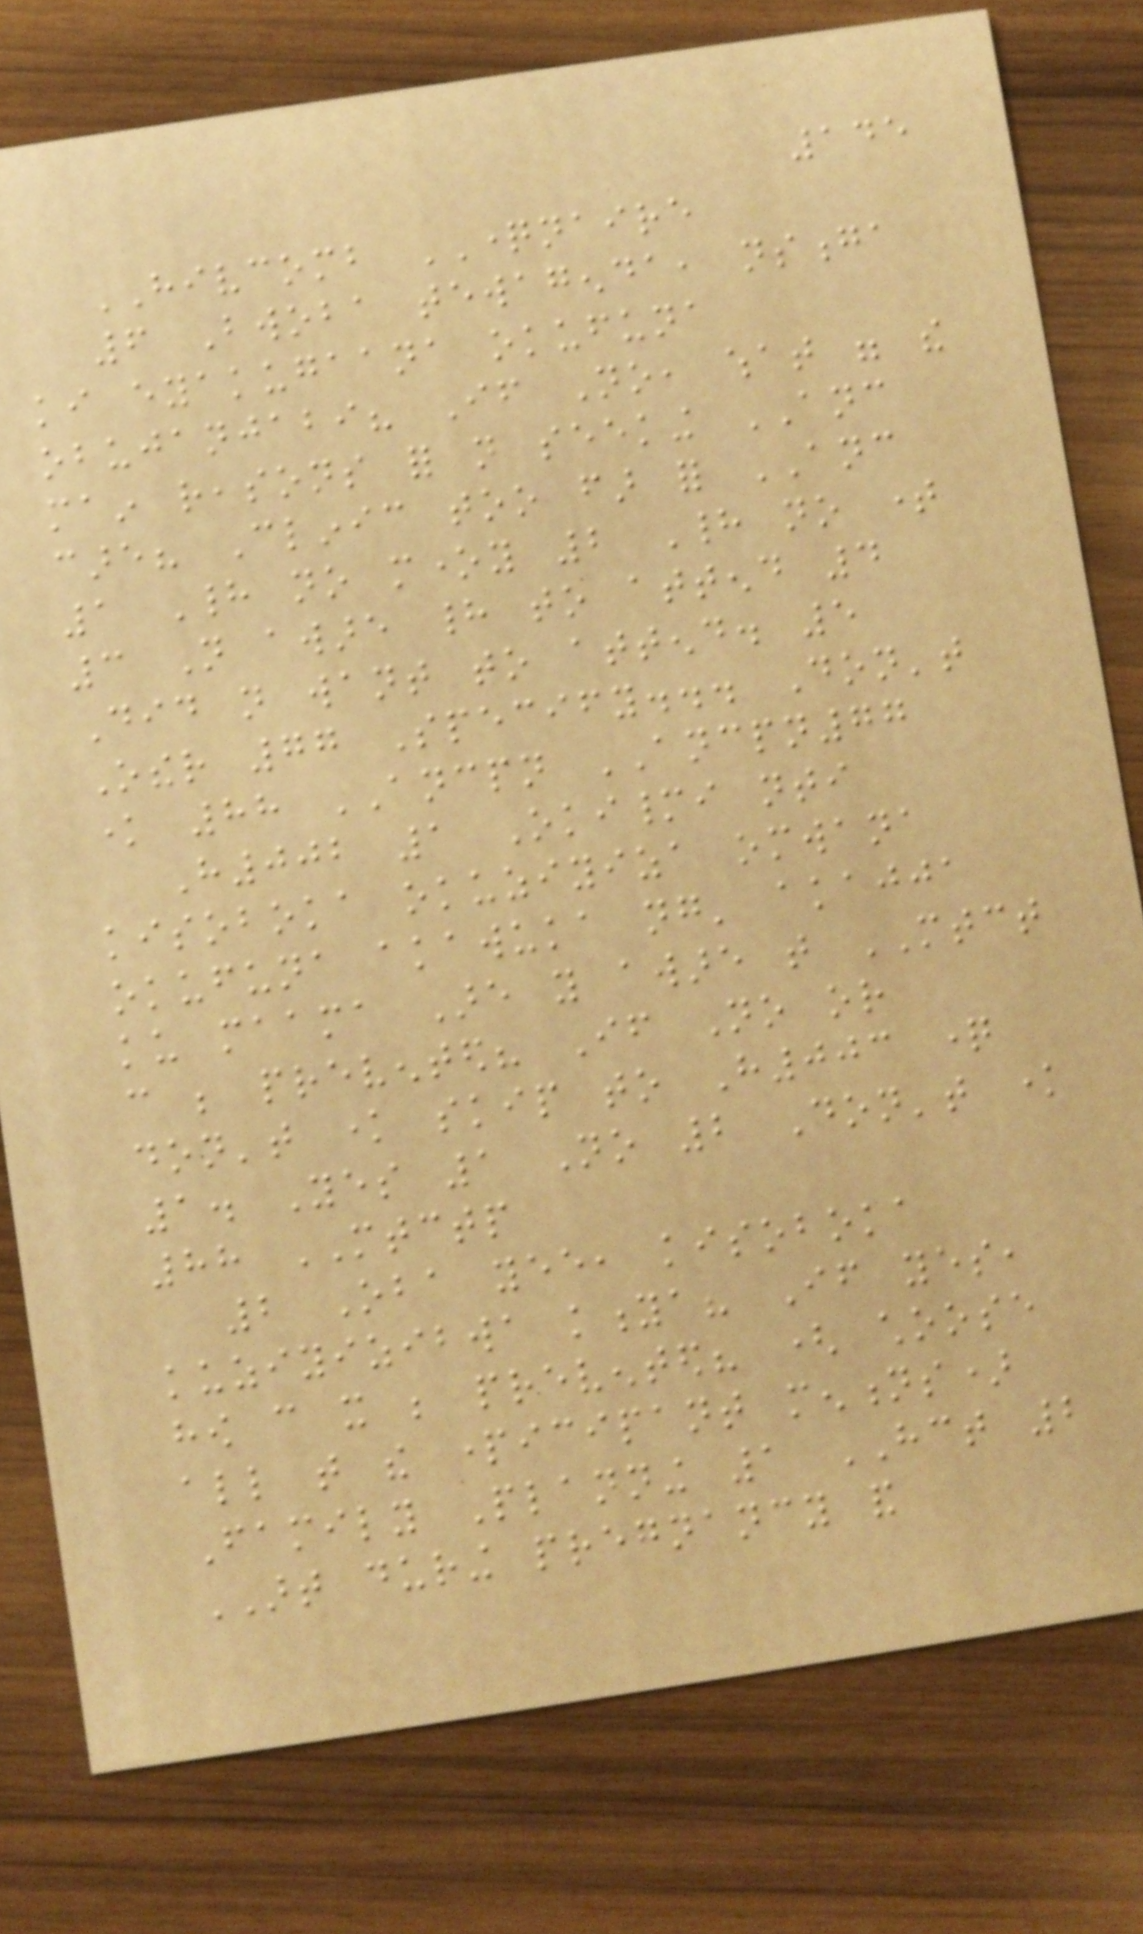145
HIVCOMB QUESTIONNAIRE
6 Bwoba tewagenda, nsonga
ki eyakugaana okufuna
obujanjabi? If No, what were the
main reasons for not seeking ANC
care? Clinic too far for ANC
1 Had no money 2 Had no time
3 Not aware had to attend 4
Did not want to attend. 5
Other 77 Specify... Don't
know 88 ANCPN ANCPN77
H002 1 Okimanyi nti
kisoboka okuziyiza omwana
okufuna akawuka ng' akajja
ku maama Are you aware that MTCT
can be prevented? If No or
don't know skip to H003 question
1. Yes 1 No 2 Don't know
88 MTCTP
2 Oba yee, kisoboka
kuziyizibwa kitya? If yes,
how can it be prevented? ( choose
all that the participant mentions)
Family Planning 1 HCT 2
ART during pregnancy and
